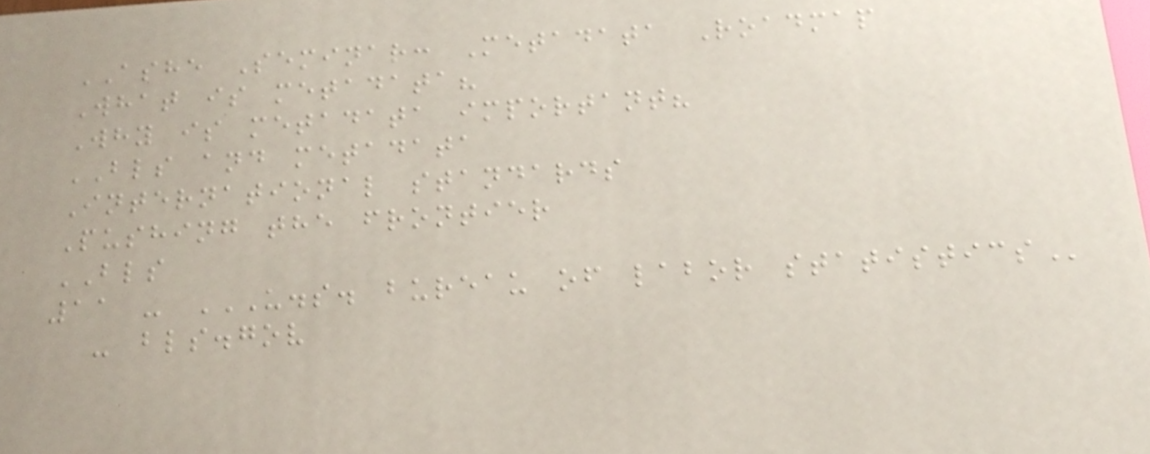ASHE Seminar: Metadata Roadmap
What is metadata?
Why is metadata important?
BLS and metadata
International standards
Pushing the frontier
BLS
11 - U.S. BUREAU OF LABOR STATISTICS
- bls.gov
